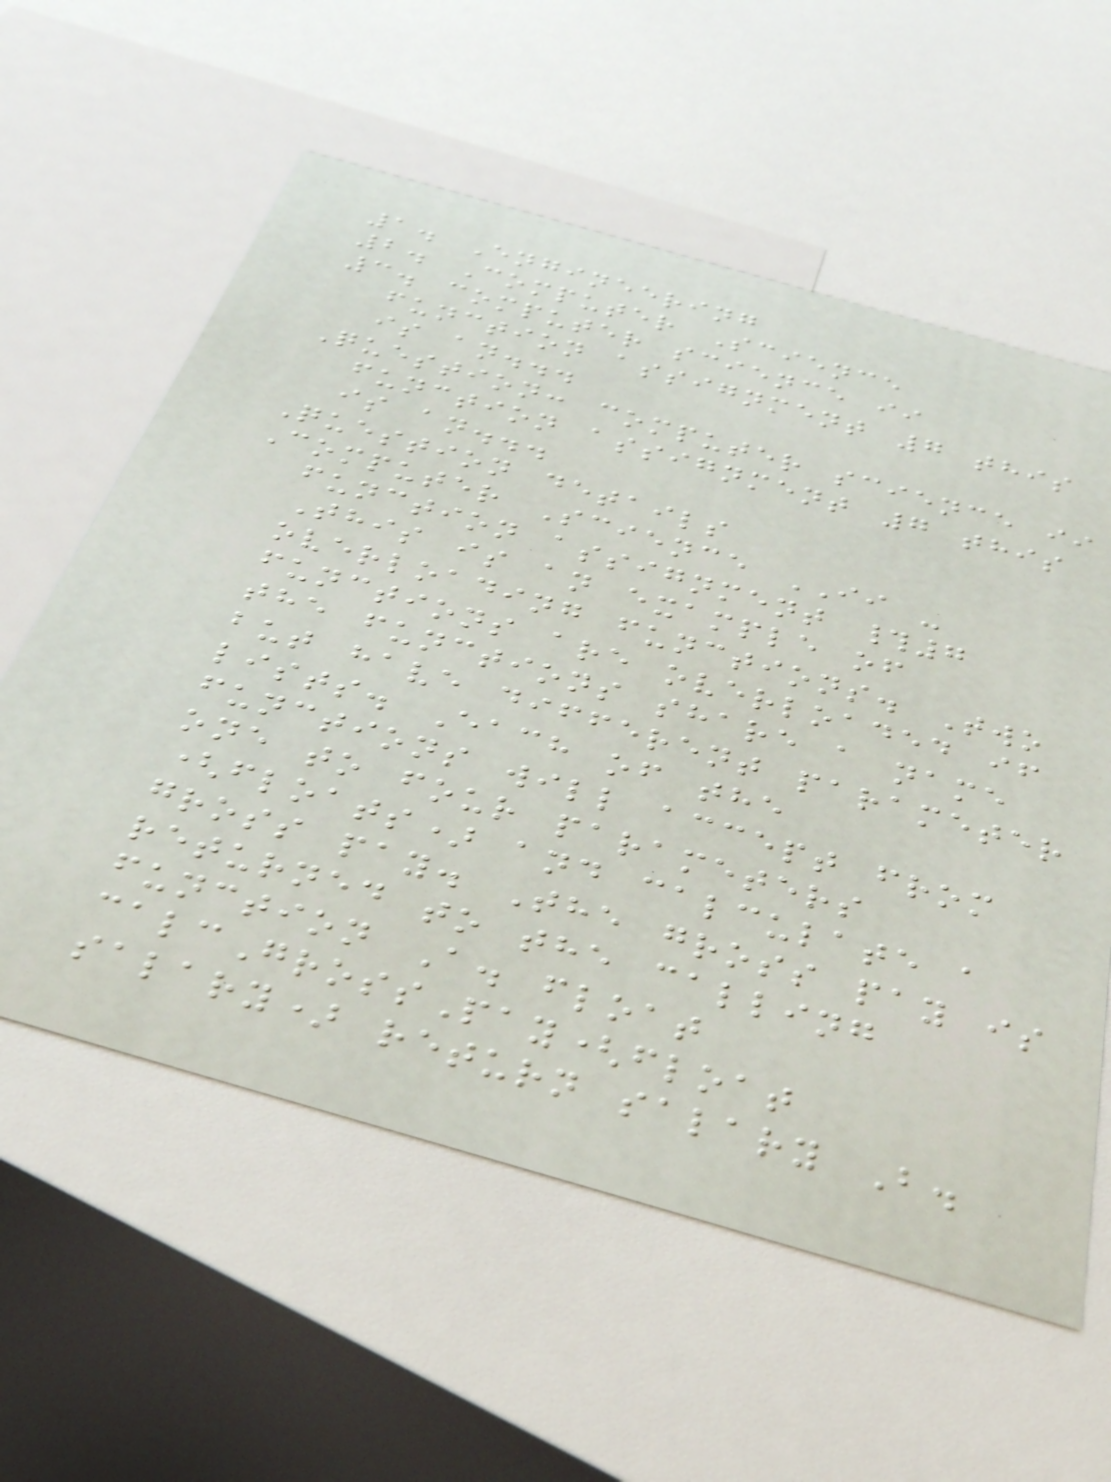1. Engineering
2. Computer Science
3. computer science ii
function assignment 7 this
is an...
Question: computer science ii
function assignment 7 this
is an...
Question details
Computer Science II -
function assignment #7
This is an example of
overloading functions. Two
functions are overloaded if
the functions share a name
but have different parameter
lists. Each of the
functions will accept from
one to four parameters
(floats) and calculate a
gross pay. The gross pay is
returned to the calling
function A. float
calcGrossPay(float
salary) return salary B.
